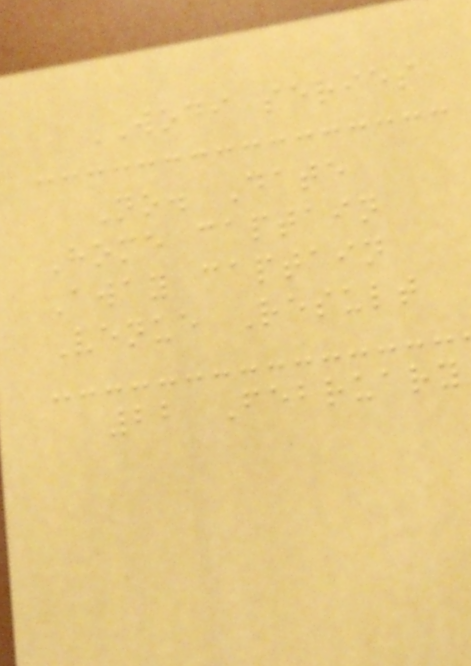WODI series
No. Date
Home captain
Away captain
Venue Result
22 February
